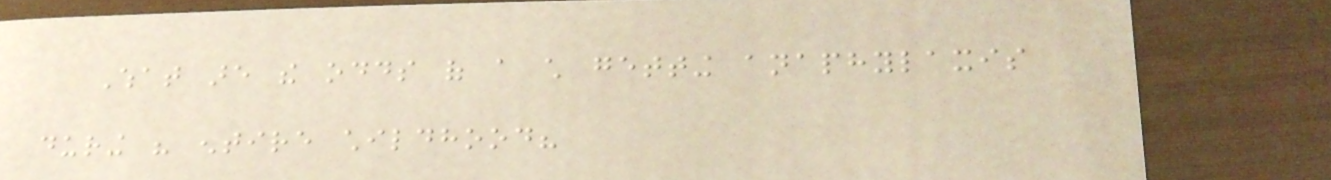What are the odds of a child getting anaphylaxis
during his entire childhood?
